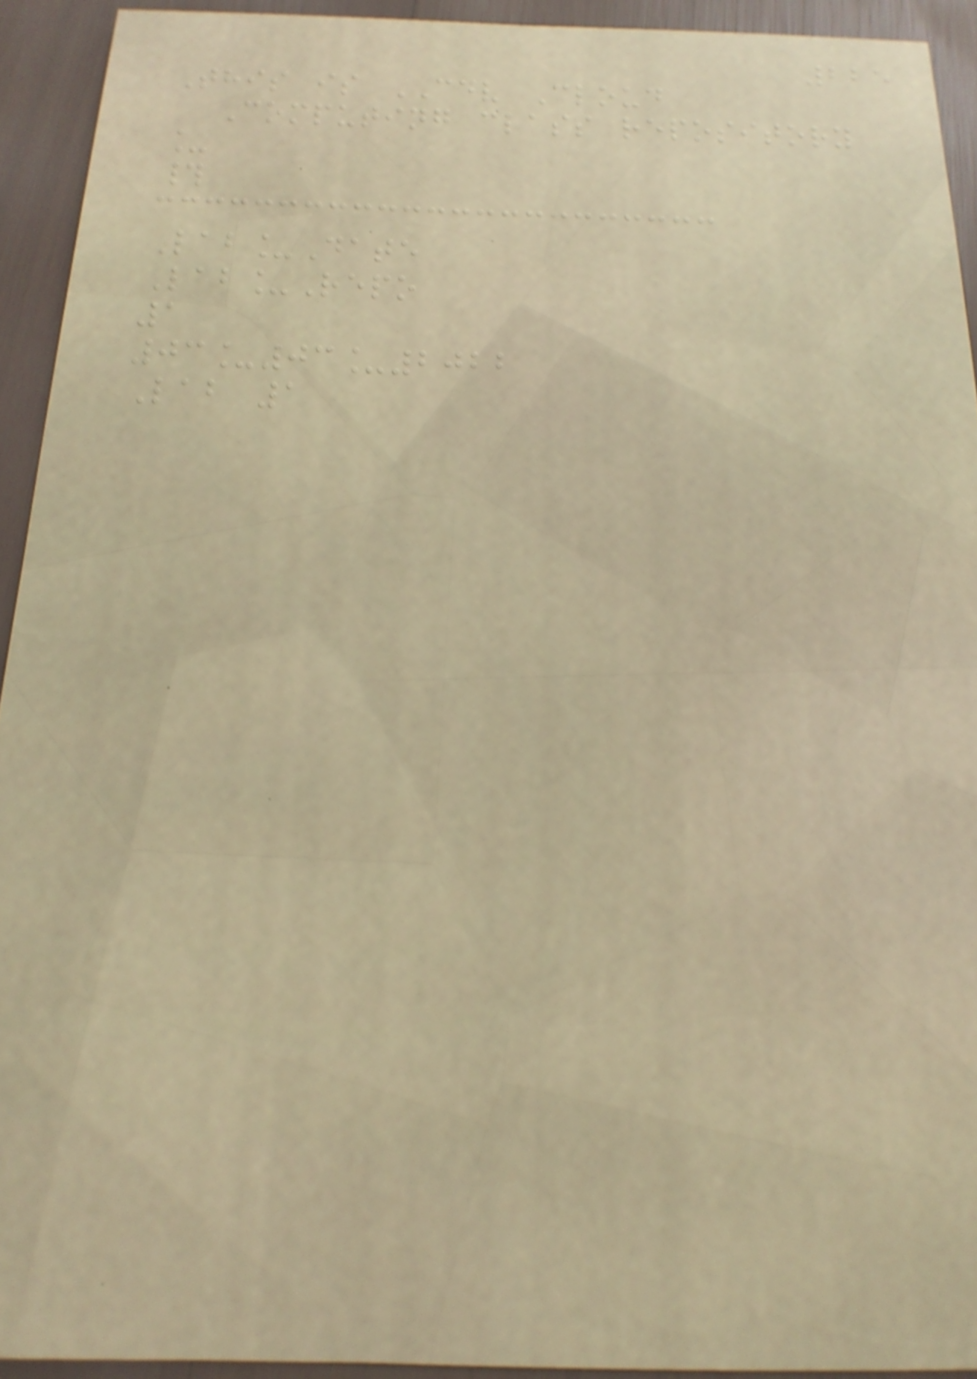225
This is CDV Cloud
Computing class repository
_
#
Lab_Date
Lab_Repo
1
03_03_2022
Lab 1
